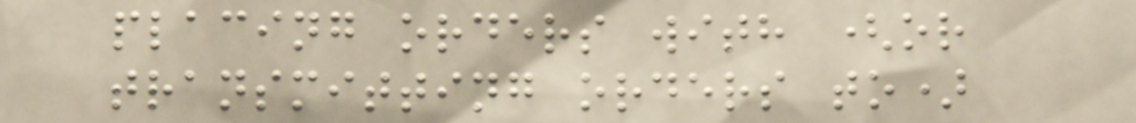placing orders with (or
transmitting orders to)
